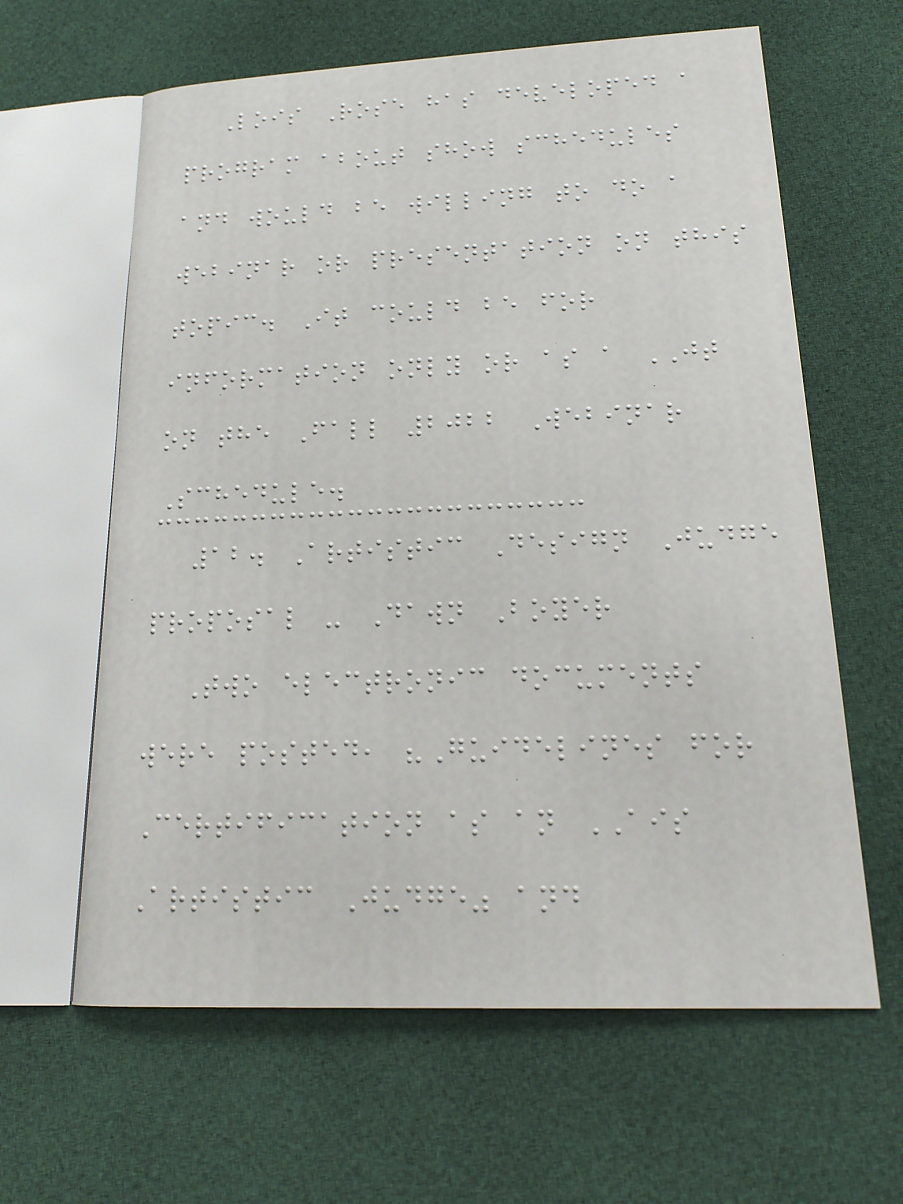Lois Rose has developed a
program about show schedules
and would be willing to do a
webinar or presentation on this
topic. It could be for
information only or as a JT
on the Fall 2022 Webinar
Schedule.
12. Artistic Design Judge
proposal - Dawn Boyer
Two electronic documents
were posted, "Guidelines for
Certification as an AIS
Artistic Judge" and
